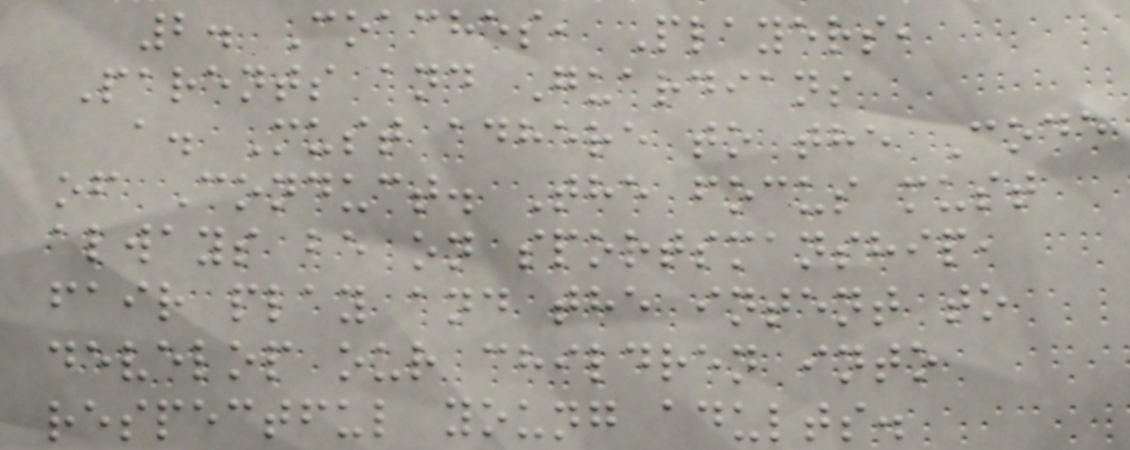2. Coaches, Players,
Parents and Guardians
a. Must adhere to the Code
of Conduct. The focus must
always be on sportsmanship,
fair play and the intent to
develop our children into
respectful young adults.
